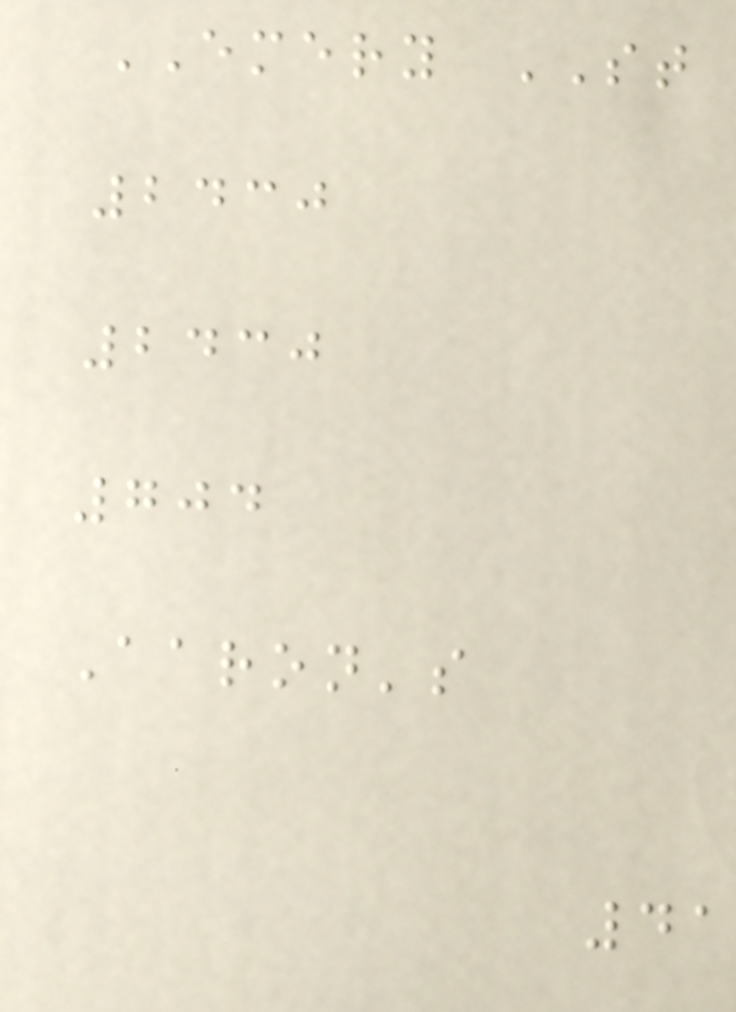EMERY ST
2430
2430
704
Aaron's
41
